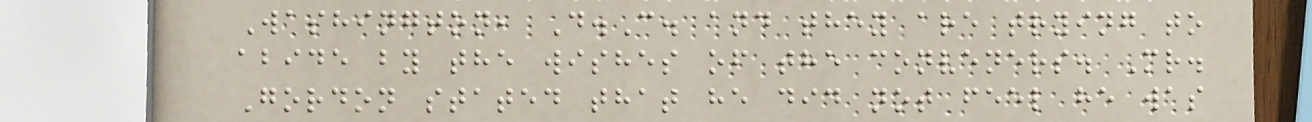Washington, D.C. and they are trying to
abide by the wishes of the conveners. Mr.
Gordon stated that he did not feel he was
